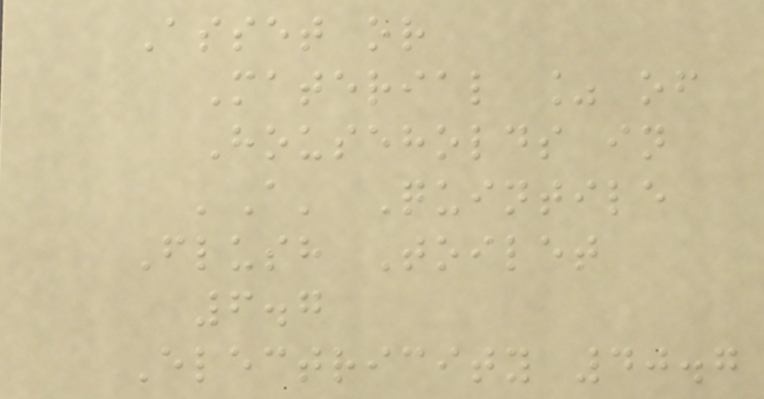Asset or
Material % of
Households in
'A' Quintile
Flush Toilet
6.7
Electricity 40.7
